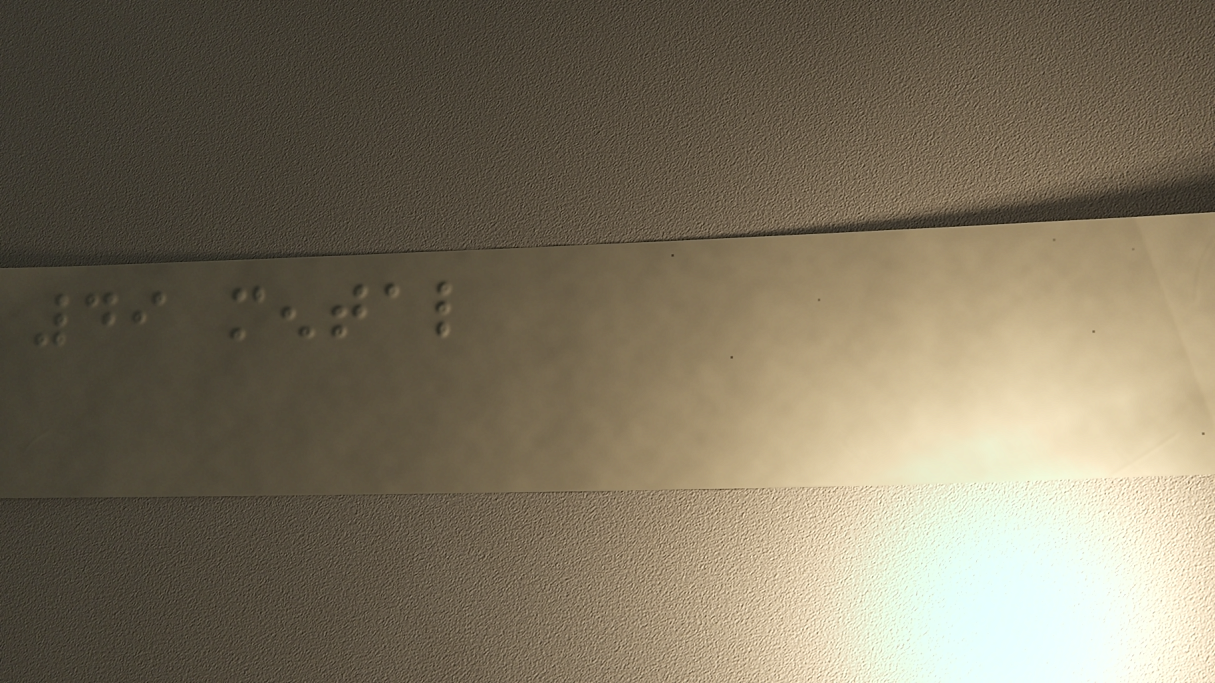49 mental
